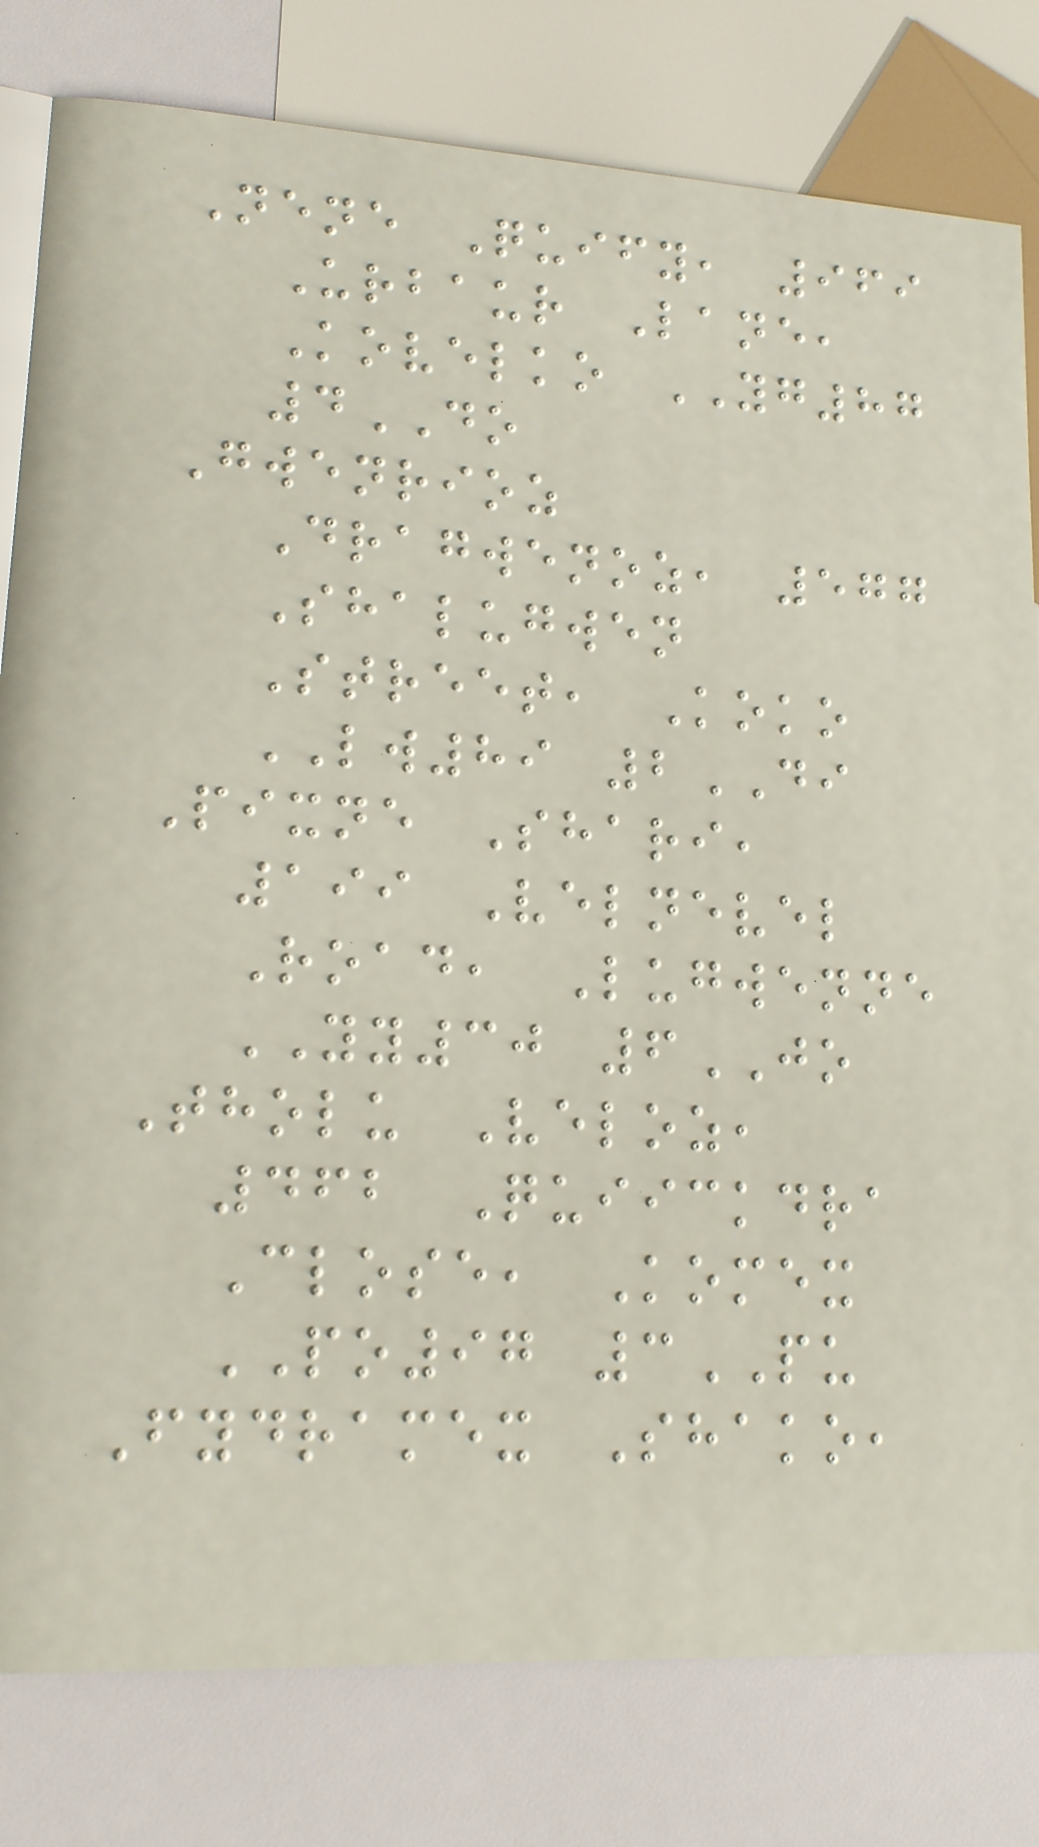Nene Quify, 969
Urbaur Lane,
Kovelko YG87
4DO
Gwenrioz
Dragwenoz, 577
Shalugwen
Street, Koko
LW89 2DI
Pixne Shari,
199 Velnevel
Road, Lugwenne
YY30 6JO
Tholu Veloz,
462 Quiickdra
Close, Komex
PO97 3PU
Fydramex Shako,
